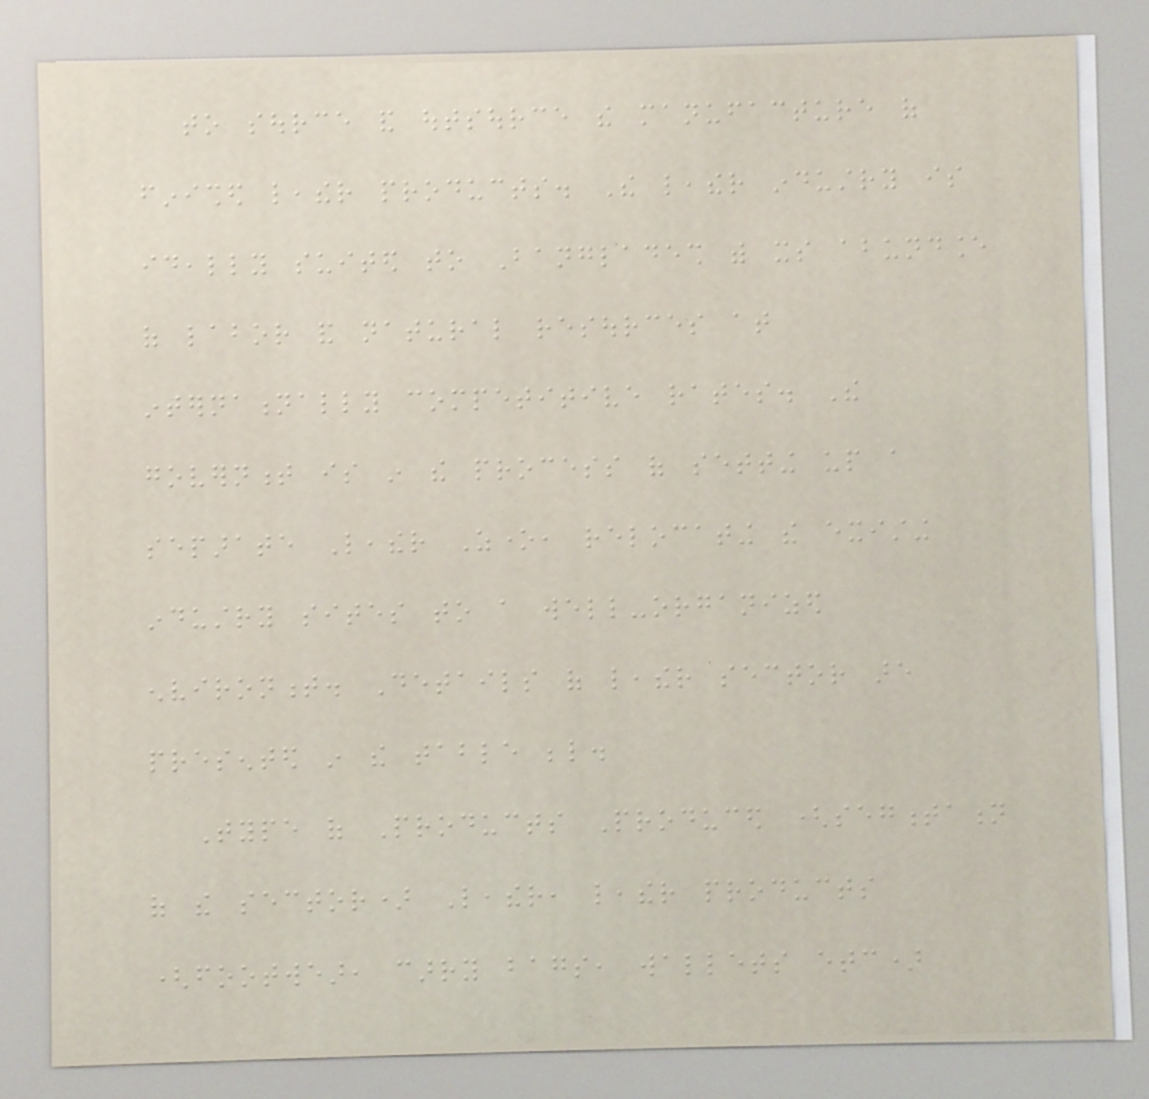to source and outsource the manufacture of
finished leather products. The leather industry is
ideally suited to Bangladesh with its abundance
of labor and natural resources at
internationally competitive rates. The
government is in the process of setting up a
separate Leather Zone, relocating the existing
industry sites to a well-organized
environment. Details of leather sector are
presented in the table below.
Type of Products Produced (segmentation
of the sector) Leather, leather products
(footwear, carry bags, wallets etc)
